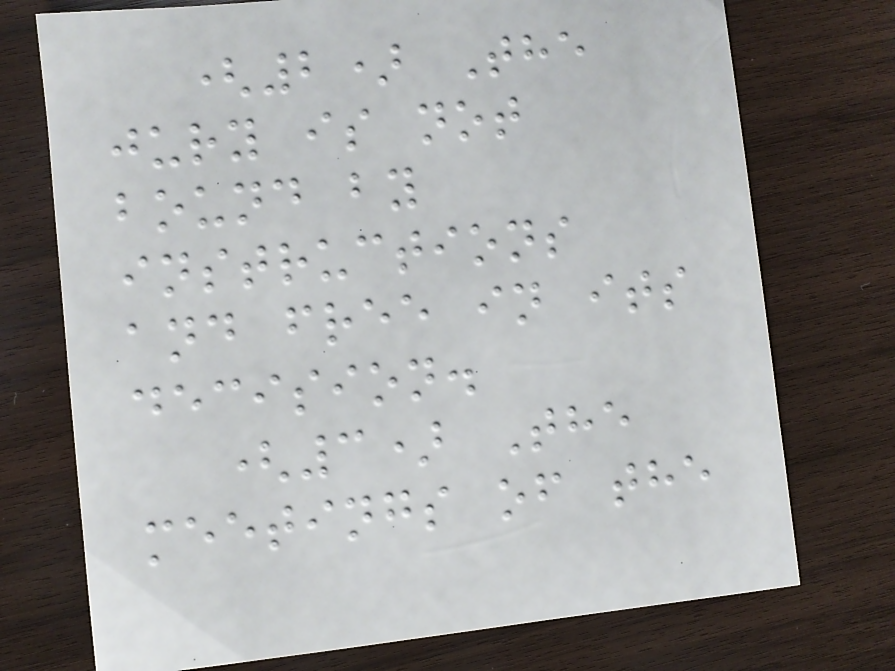(2) The
jury is not
bound by
instructions
and free in its
decision.
(3) The
meetings of the
